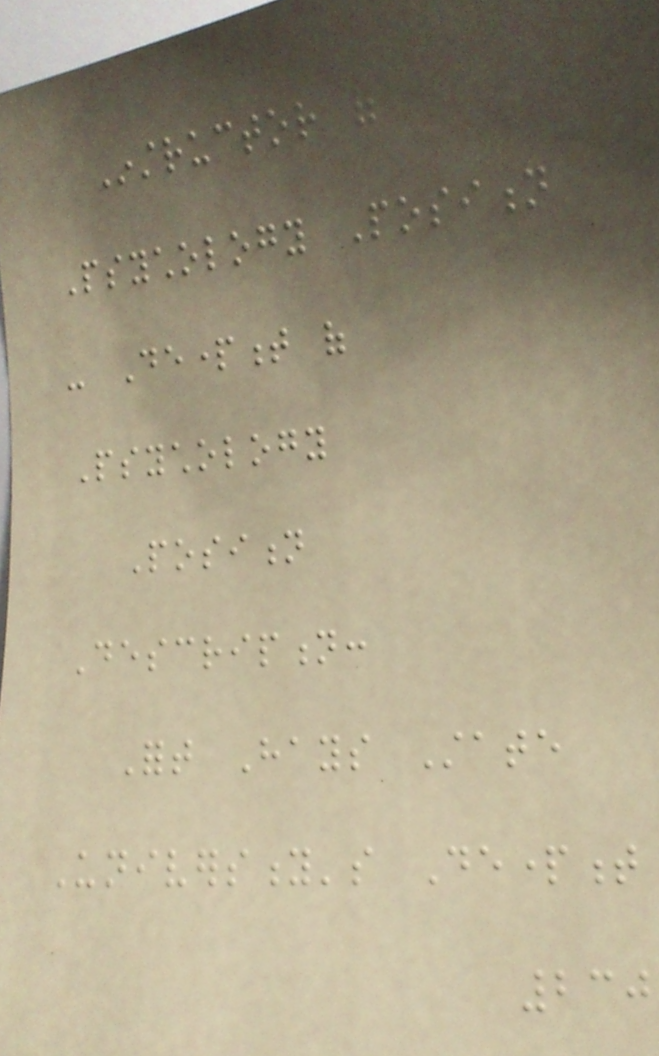Instructor of
Psychology Position
- Department of
Psychology
Position
Description:
Fort Hays State
University's Department
230
